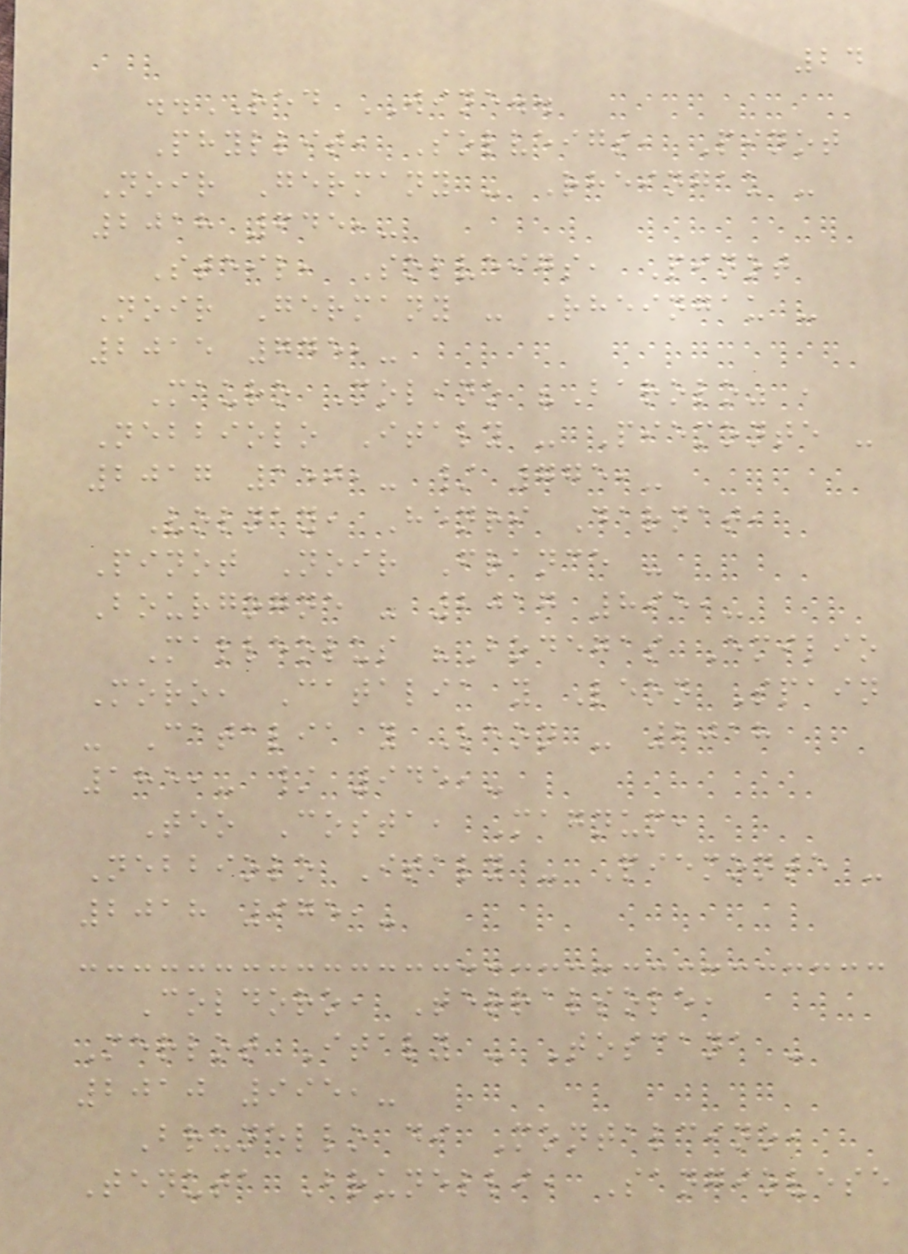24
..RED WINE..
Phyllit, Solveigs, Pinot
Noir Germany - Rheingau -
2018 645,-
Steil, Solveigs, Pinot
Noir Germany - Rheingau -
2015 745,-
Mauro Molino "Barolo" ,
Nebbiolo Italy - Piemonte -
2017 150,- / 775,-
Volnay, Henri Darnat,
Pinot Noir France -
Bourgogne - 2017 895,-
Malleolus "Bodegas Emilio
Moro, Catalia y Leon Spain
- Catalia y Leon - 2018
185,- / 945,-
Teo Costa, Magnum,
Nebbiolo Italy - Piemonte -
2018 975,-
Coldoro, Terralsole,
Merlot Italy - Toscana -
2010 995,-
Brunello di Montalcino,
Tenuta Brunelli, Sangiovese
